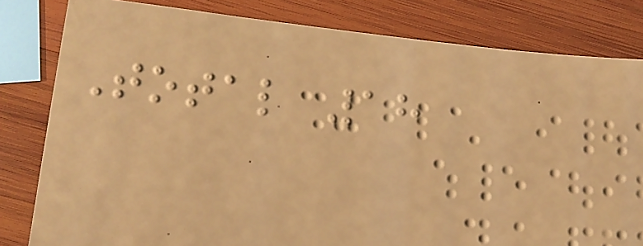Total 18
